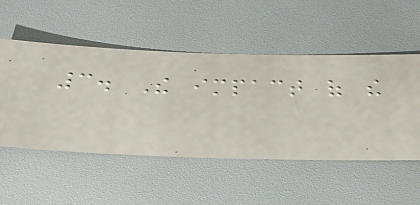3. The impact of the
